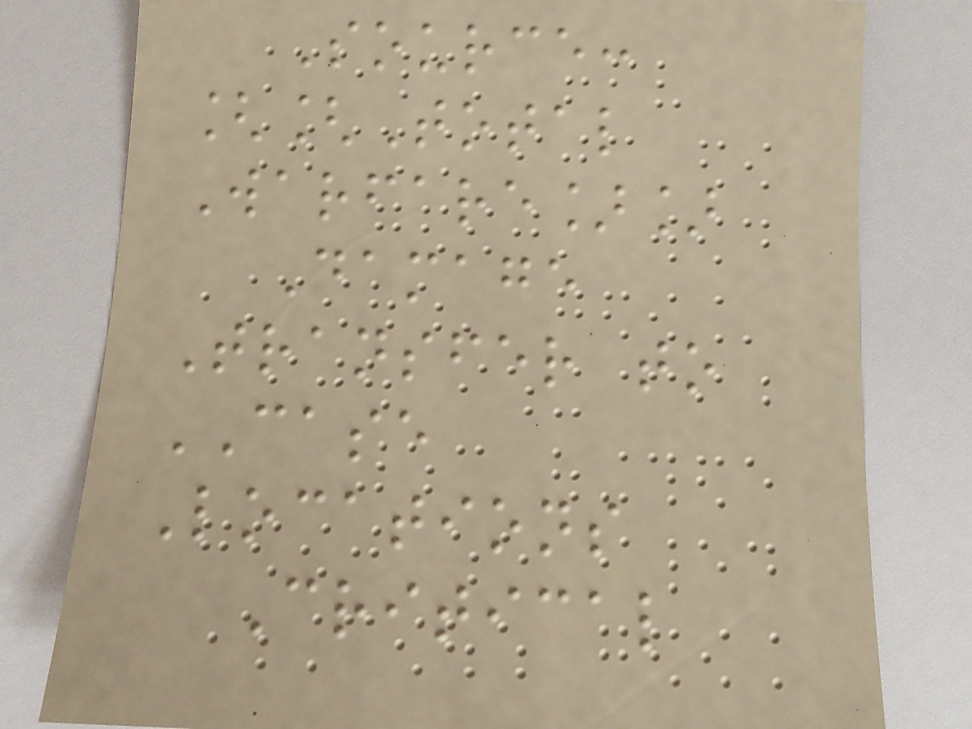Source:
[[Total
Warfare]]
Damage
Transfer to
CASE
Locations
Critical
